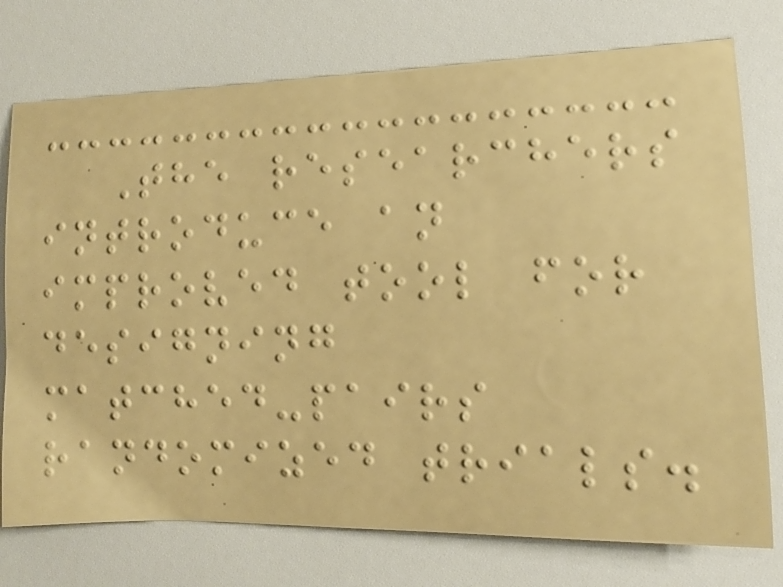The researchers
introduce an
improved tool for
designing
matched-pairs
randomized trials.
